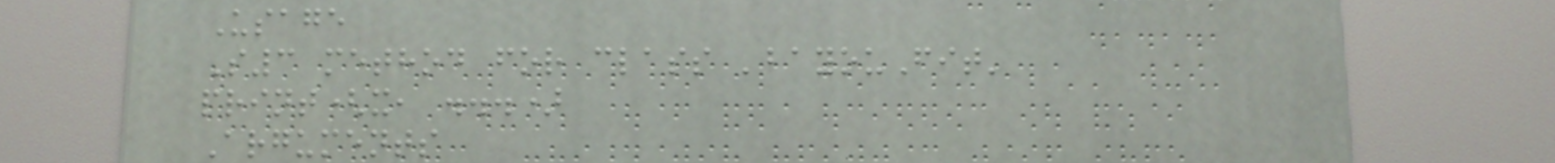Usage
S3 method for class 'bayouFit'
print(x, ...)
Arguments
